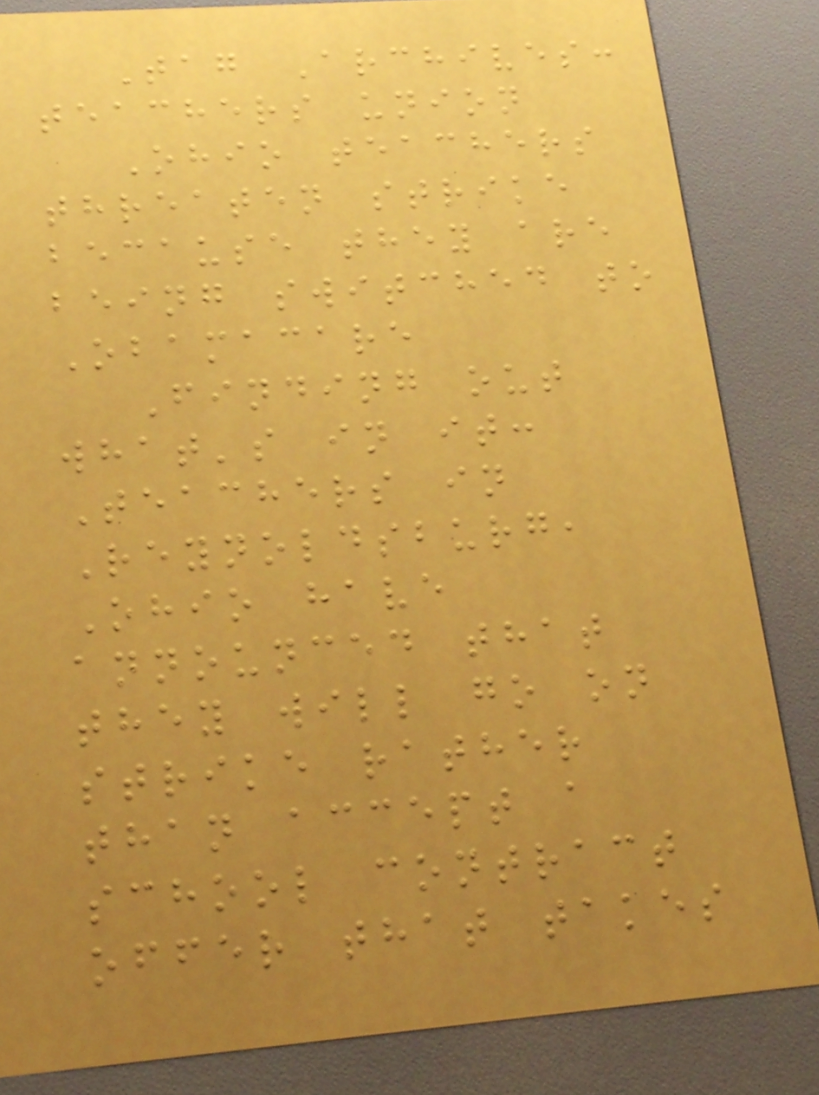Tag Archives:
teachers union
Ohio teachers
threaten strike
because they are
being switched to
Obamacare
Finding out
what's in it:
Teachers in
Reynoldsburg,
Ohio have
announced that
they will go on
strike rather
than accept a
school contract
offer that takes
